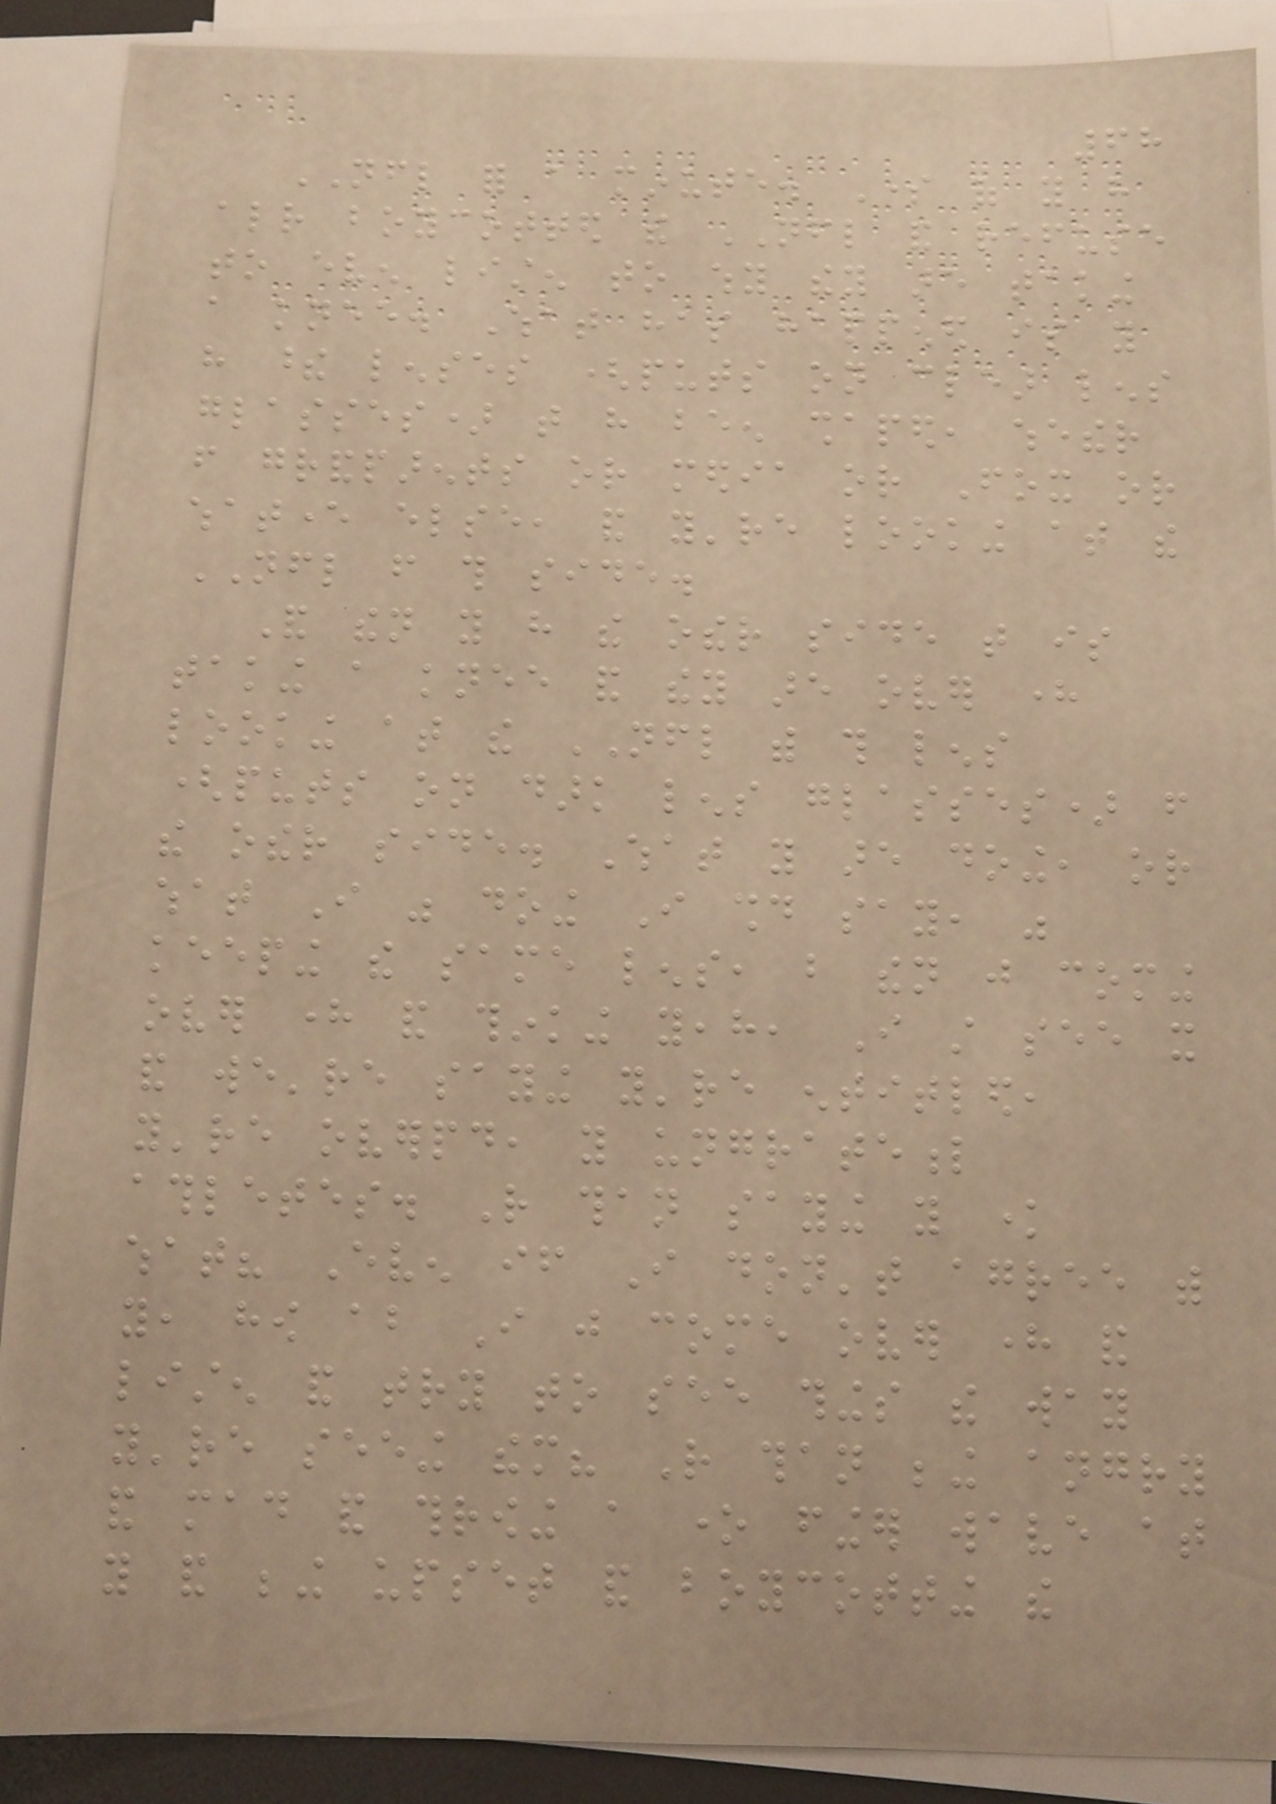68
NFL for a minute. Some of you have
already boycotted the NFL and refuse
to even listen to why they are taking
a knee. What has happened is you
have these lenses (puts on clear lens
glasses) that have been shaped, whether
from grandparents or media or Fox or
whatever else, and you're looking at the
NFL from this side.
And then you have the other side that is
taking a knee and they are over here
looking at the NFL with this lens
(puts on dark lens glasses) from
the other side. What you are doing, or
what I was doing I should say, was
keeping the same lens, but then just coming
over here and thinking yeah, I still see it
and we're saying you're entitled,
you're overpaid, you ungrateful
athletes. Rather than saying you know
what? Even if I don't agree with
you, how about I just come over here and
listen and try to see things the way
you're seeing them? Rather than being angry
and mad and throwing a one finger wave at
you and being upset and boycotting the
